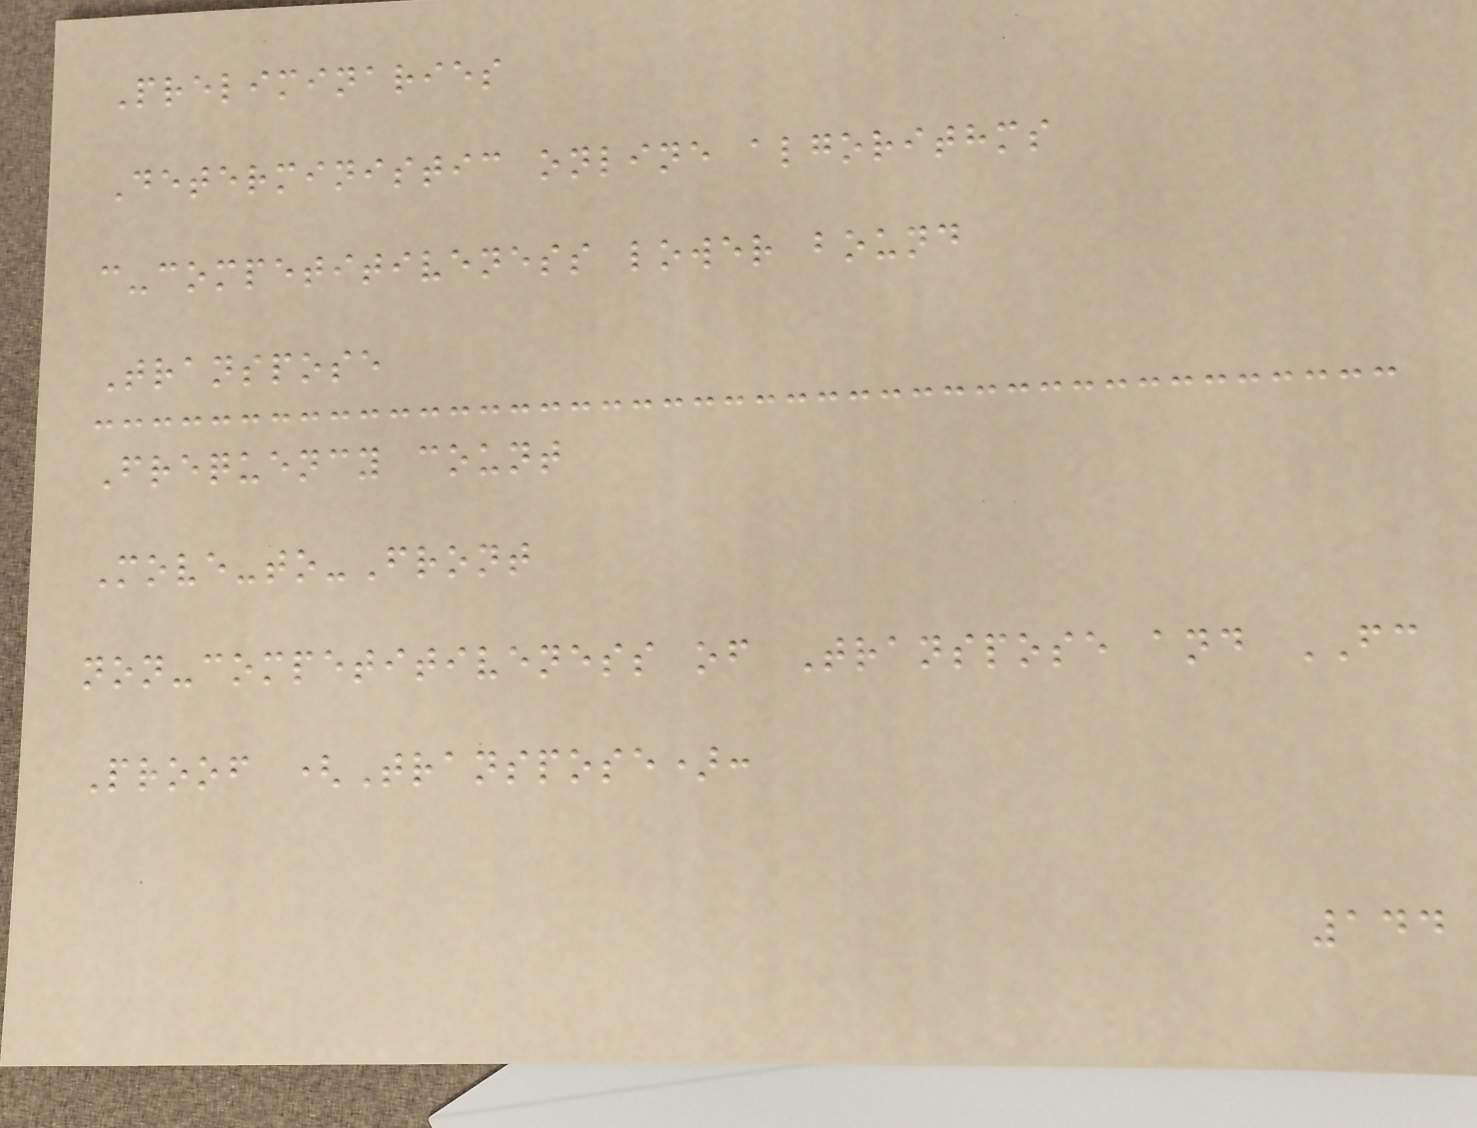Preliminaries
Deterministic online algorithms
c-competitiveness lower bound
Transpose
Frequency count
Move-to-Front
non-competitiveness of Transpose and FC
Proof (Transpose):
144
